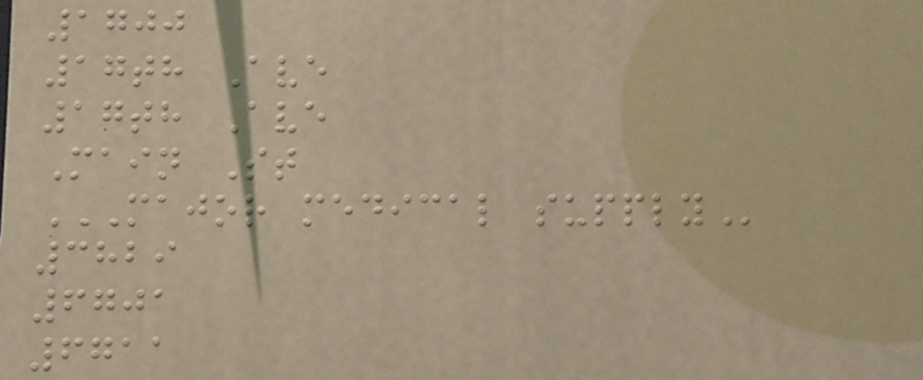1700
17th Ave
17th Ave
Main St
MAJOR MEDICAL SUPPLY
3829
6701
6711
